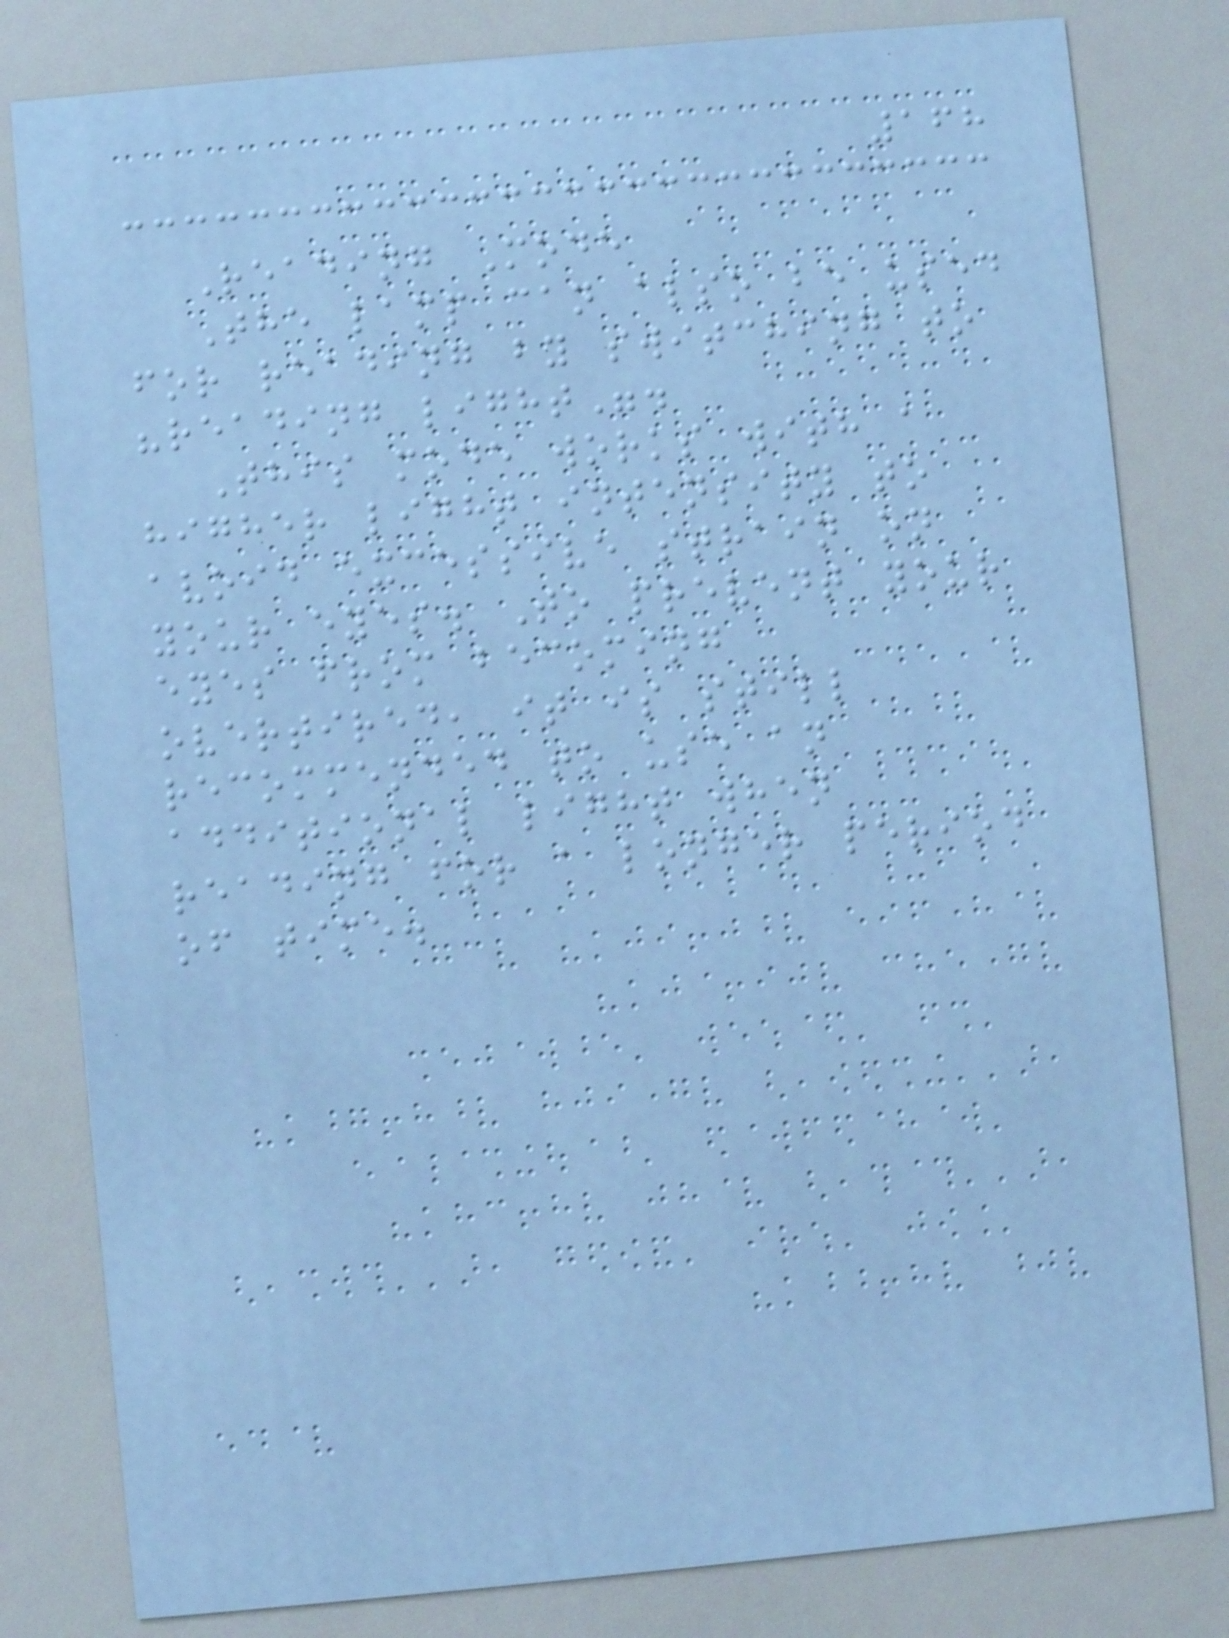168
Reading Mode
The lamp can also be used
for reading by switching to
"reading light".
This mode works with a
higher light intensity to
avoid excessive strain on
your eyes. To prevent your
eyes from becoming
overtired, it is still
recommended to use an
additional light when
reading for a longer period
of time.
